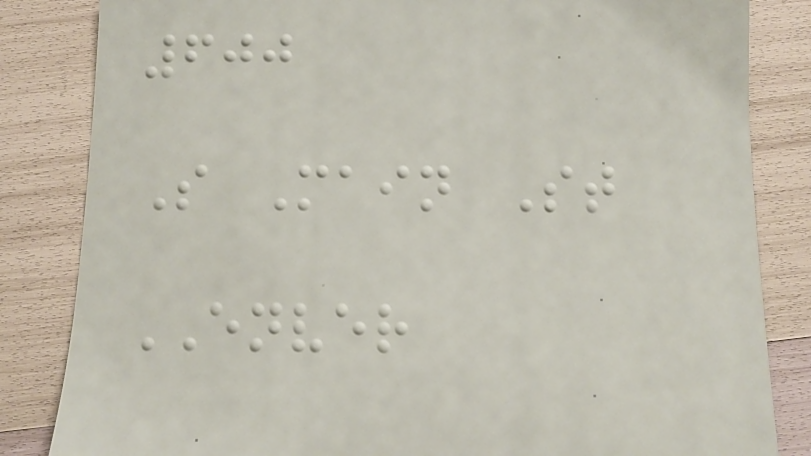600
S Main St
ENVER
